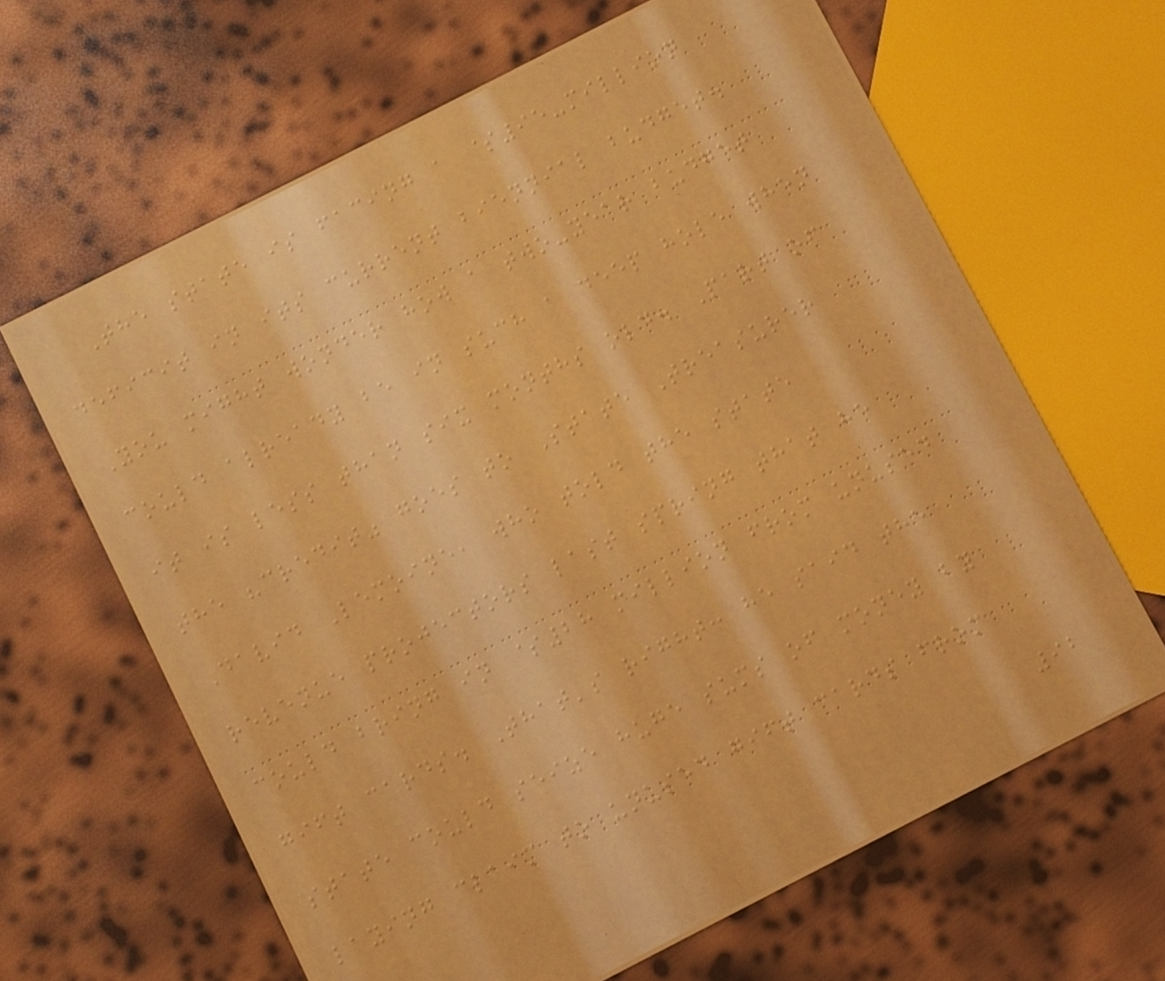The state is facing a $95-million
deficit in its current biennial budget.
You might wonder how a two-year budget
could already be in such a deep hole when
it is less than six months old. Part of
the "credit" goes to State Treasurer
David Lemoine, who told the state
revenue projectors last spring that he
could bring in $28 million from unused
gift cards. That's right: he said the
state could seize huge sums of money by
laying claim to unused gift cards from
92
